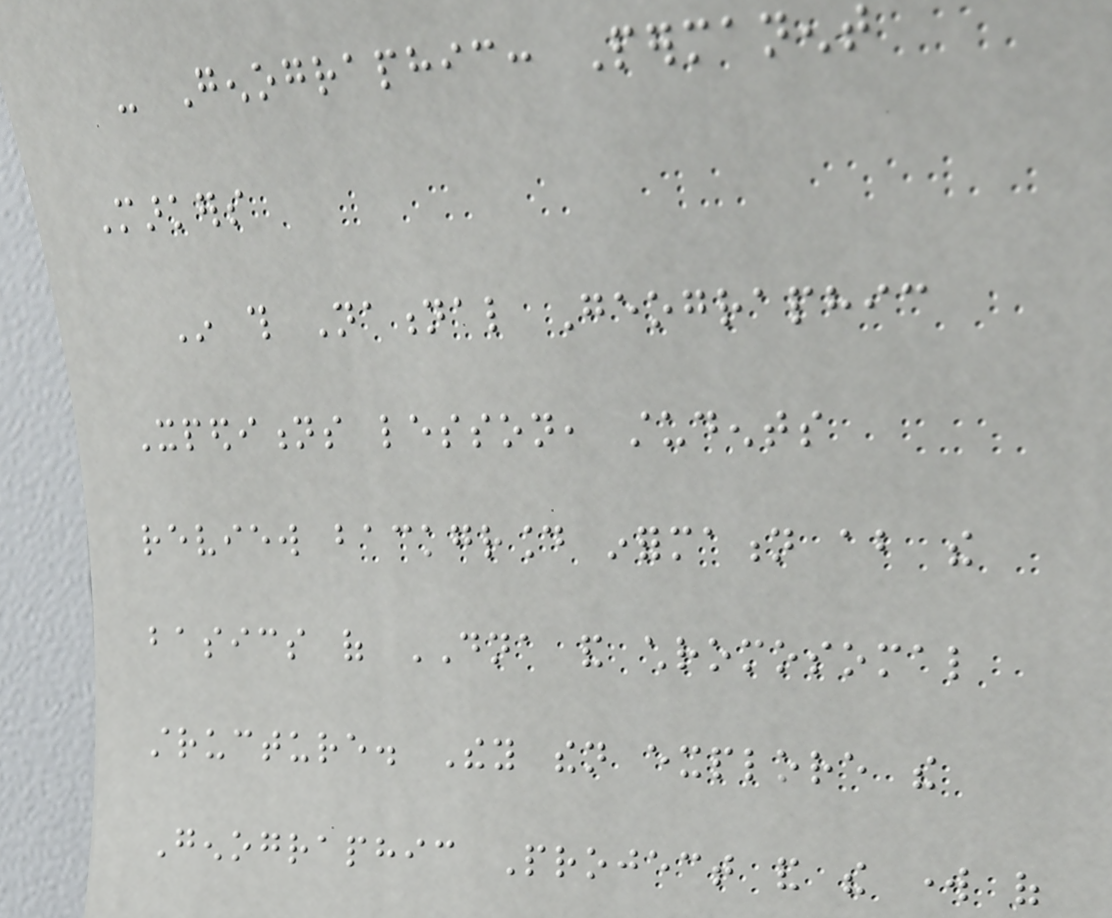- Genographic: Permanent
Markers
In this National Geographic
Xpeditions lesson, students
review background information about the
basics of DNA and chromosomal
structure. They then explore the
Genographic Project and the work of
